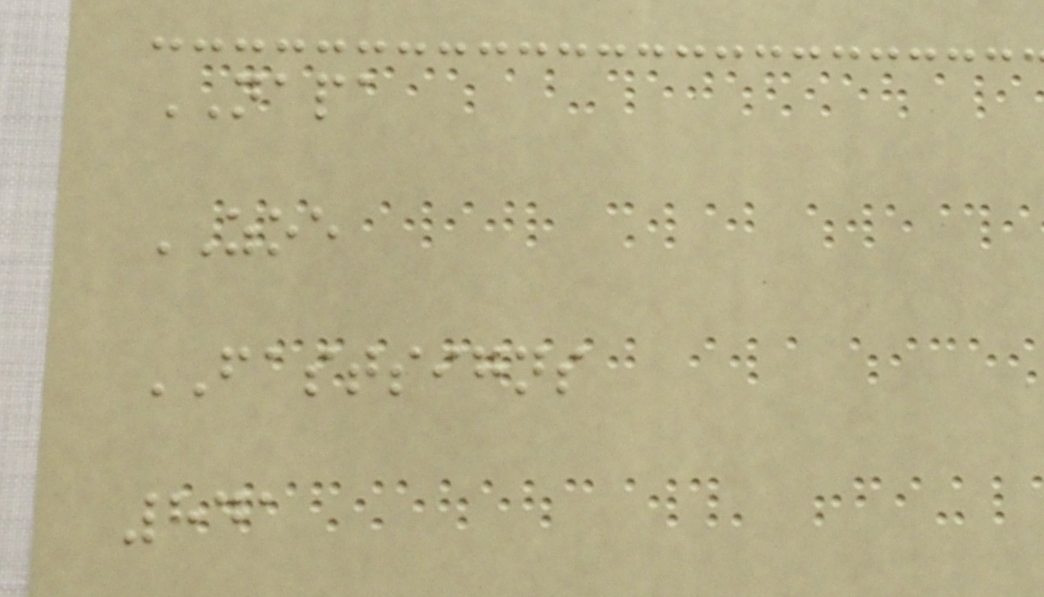NAPA
ZOE
FASTSIGNS
841
